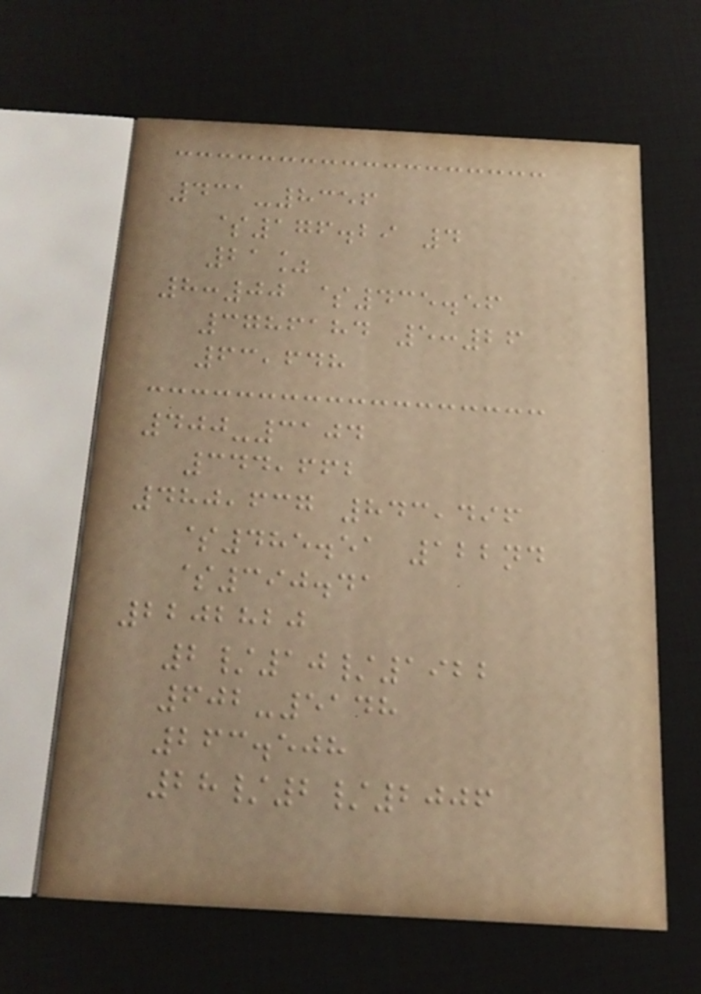431-8356
$176.29 4
21%
8:00 $435.56
3786184 5:26
63,648
400-3104
344,662
480,637 843,496
$485.51 122nd
$390.41
2202820
2/10/1922
602-5148
263.508
28/2/2006
